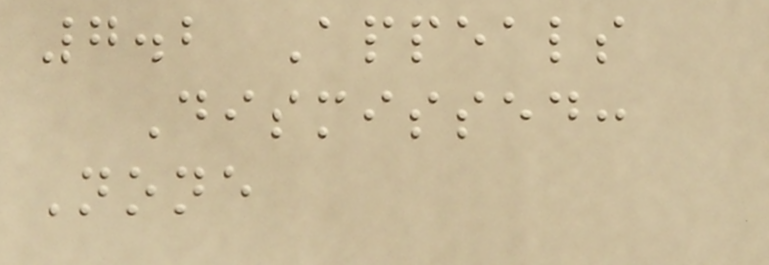7.2 Appeals
Dismissed:
None
